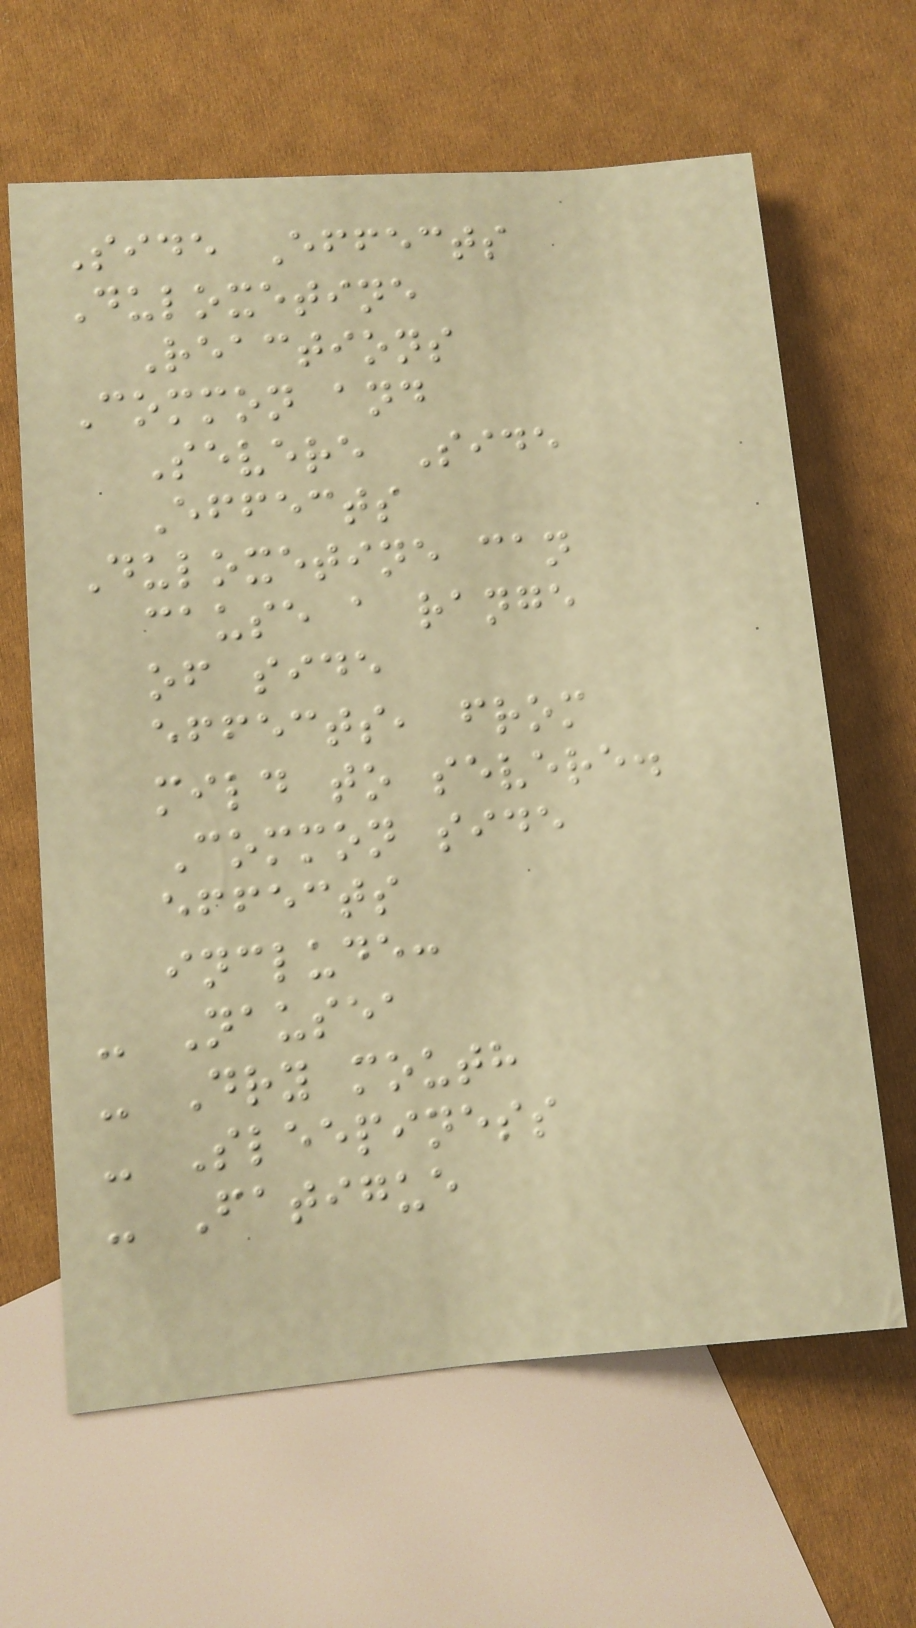Side Effects
Duloxetine
Reactions
Common and
Severe Side
Effects
Duloxetine can
cause a range
of side
effects, from
mild to severe.
Common side
effects
include:
- Nausea
- Dry mouth
- Sleepiness
- Fatigue
